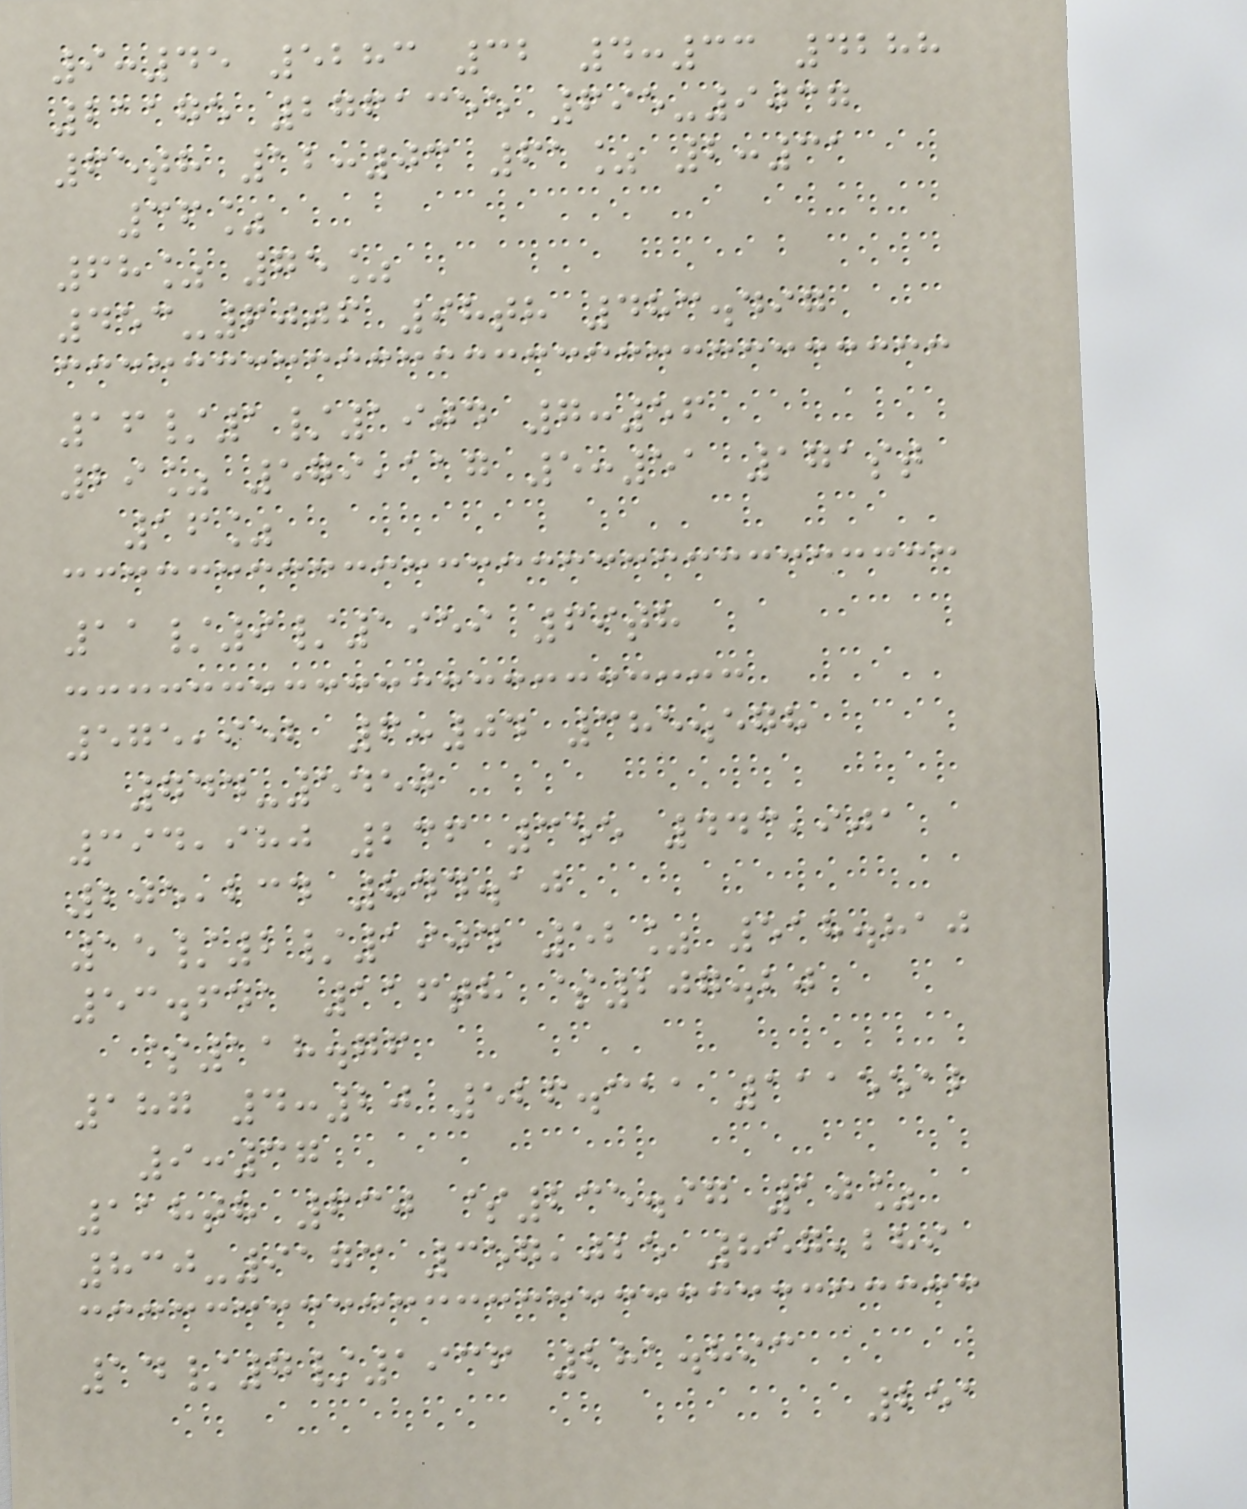9:45 5283 32 4:33 4288
21175 2761355 695-9037
65th 12:03 61% 2:31
36%
68% 75%
453-6006 98th 483.497
16/1/1904 7:56
29% 579,117 5:51 171st
16%
11/9/1959 69th
575,952 6:04 385.578
744-5450
394,980 236 355 443,901
205,234 844.10
15/2/1904 52% 518.810
53.641 116th $207.20
$118.76
187 4:20 526.311 1115512
9:37
118th 630 $235.97 10%
830-9173 357,025 857,289
14/7/1936 281.893
251
